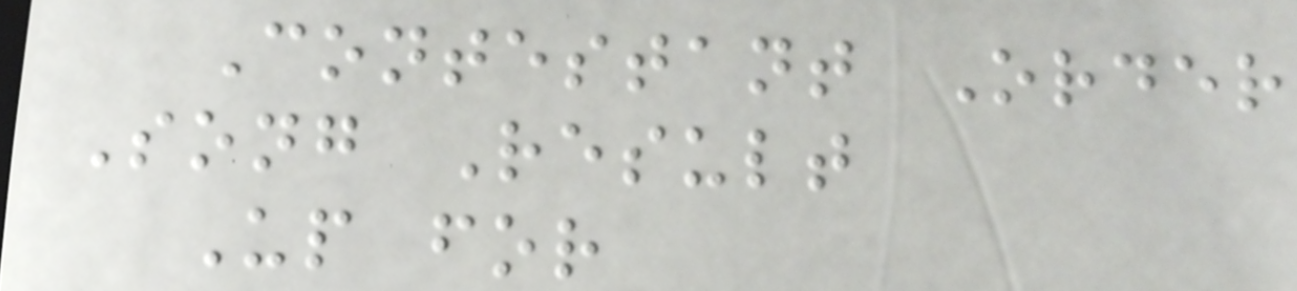Contestant Order
Song Result
Up for
